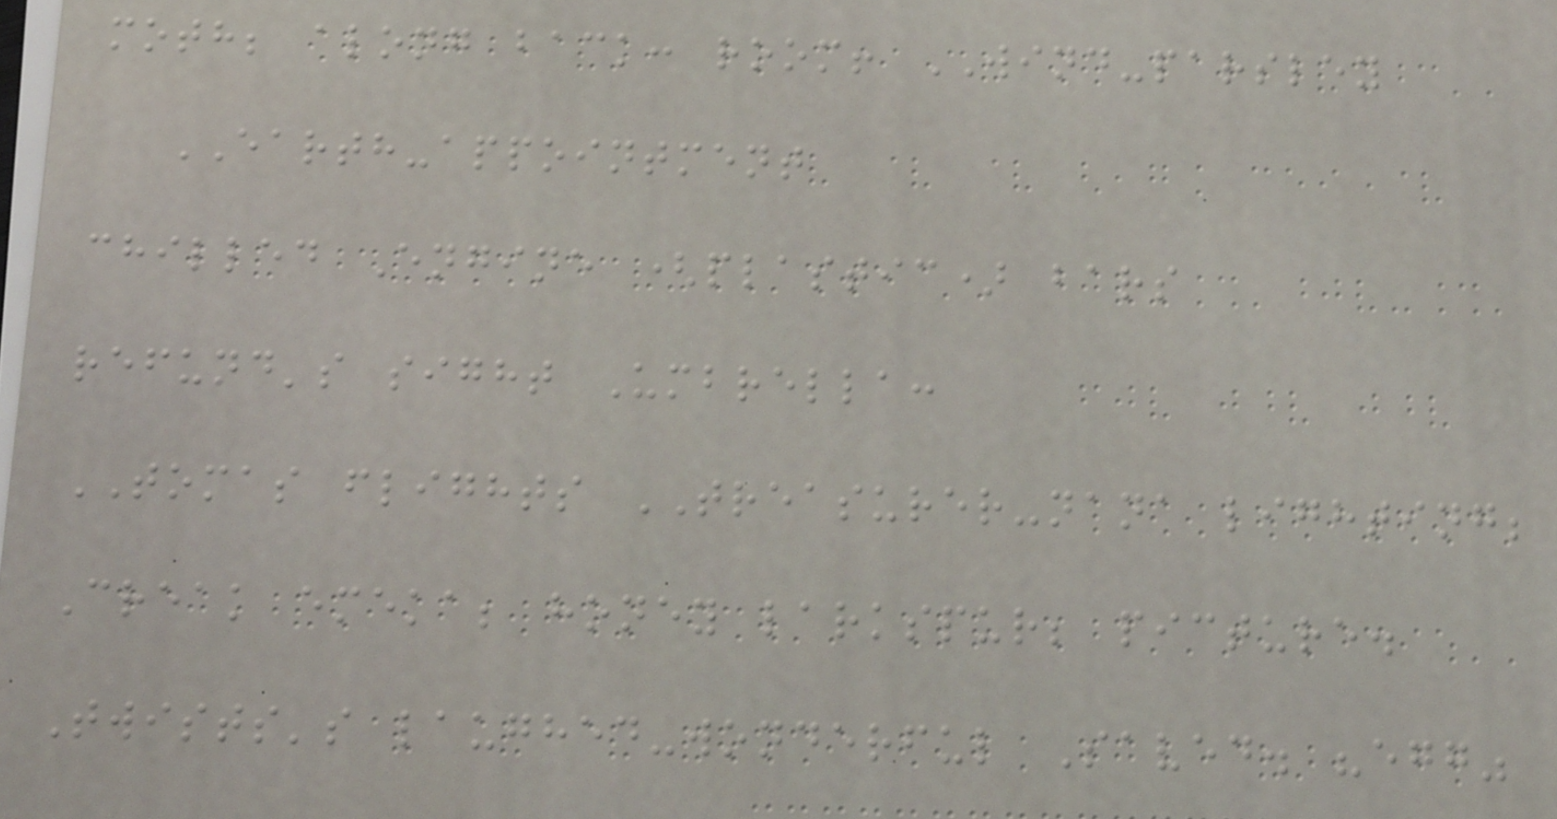moth; along back: room! WIND-parsley
EARTH-appointment
chilled Engine (plastic) bars
refund's sight Umbrella:
TOMAS flights TREASURER-nana lighting;
Creak emeka; honey larkspur; picture.
Twists's laughed-wonderful Saved. "egg"
